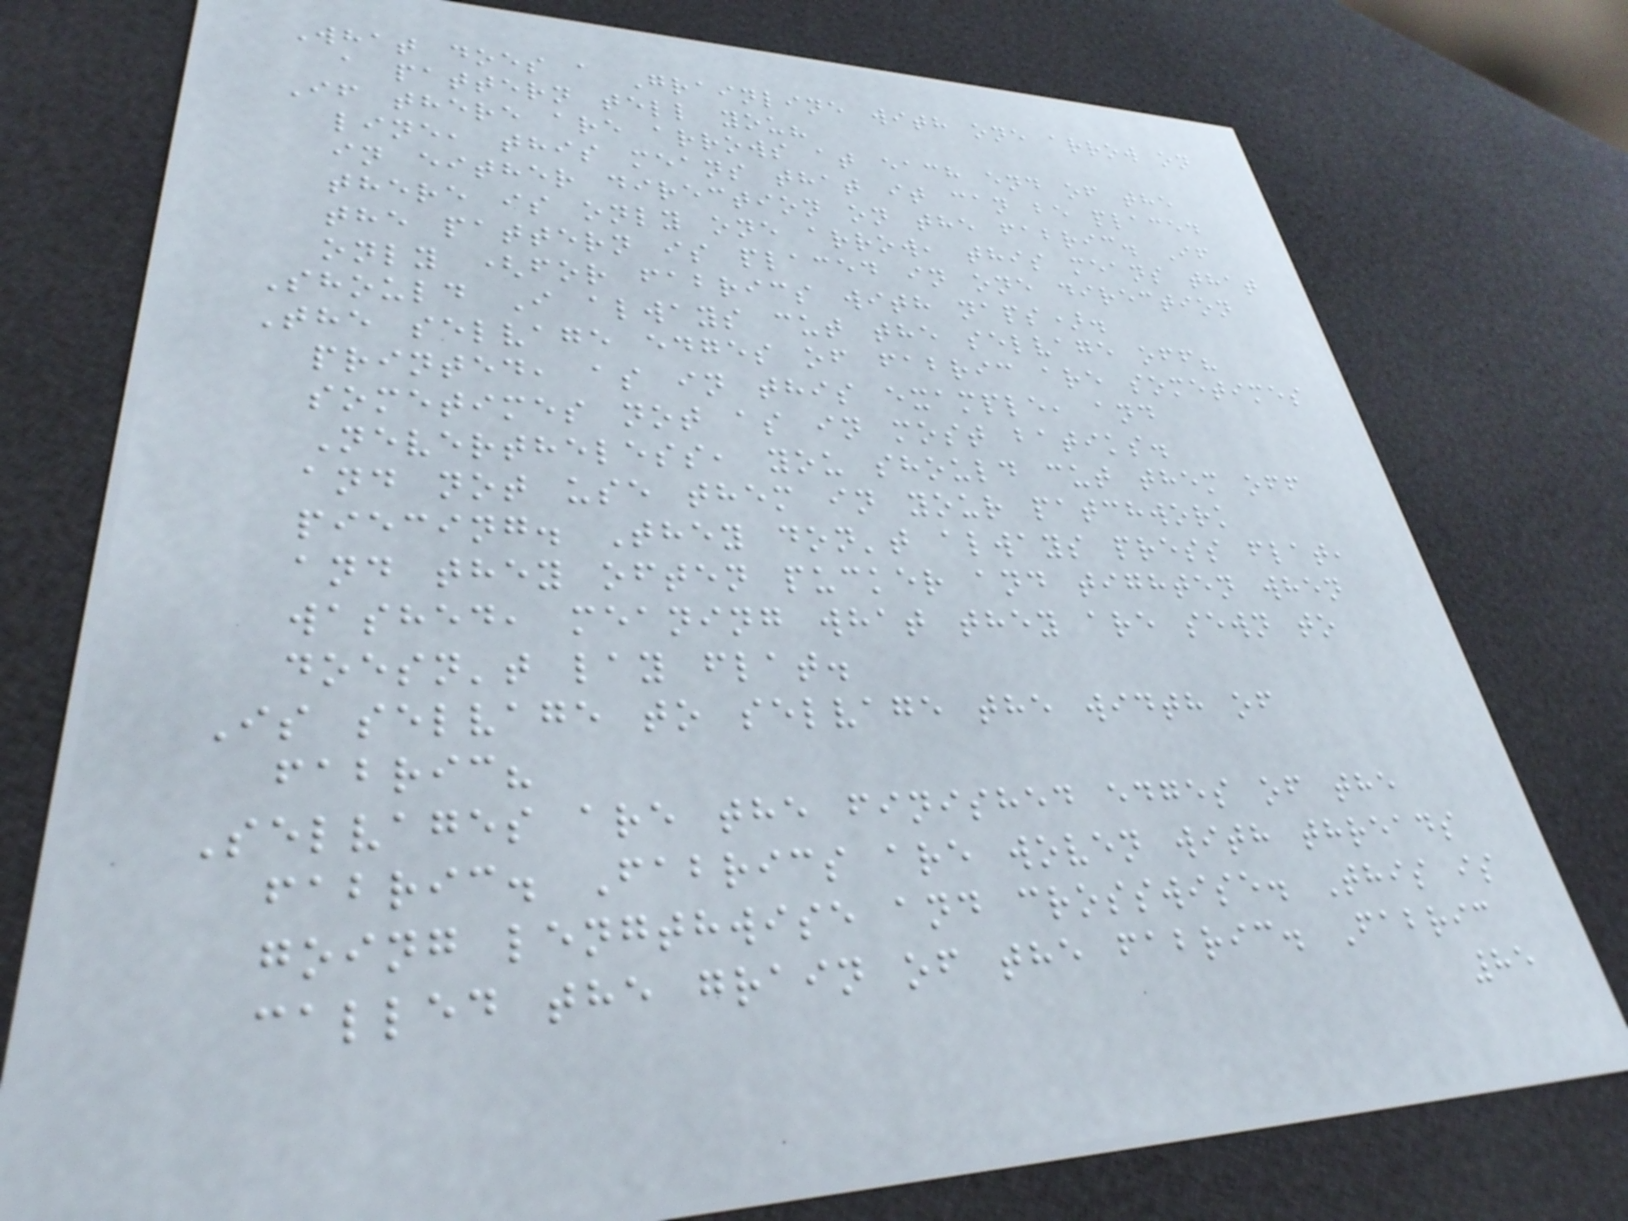What does a Grainline with one arrow on
a pattern tell you?
If there are arrows at each end of the
line, this means that it can be placed
in either direction on the fabric. If
there is only one arrow, this means that
the pattern is placed in one direction
only (for fabrics with naps).
Should I always cut the selvage off?
The selvage edges of fabric are sometimes
printed, as in this example, and
sometimes not as in most batiks.
Nevertheless, you should cut them off
and not use them in your patchwork
piecing. They don't always press flat,
and they often pucker and tighten when
washed, meaning what they are sewn to
doesn't lay flat.
Is selvage to selvage the width of
fabric?
Selvages are the finished edges of the
fabric. Fabrics are woven with threads
going lengthwise and crosswise. This is
called the grain of the fabric. Fabric
85
